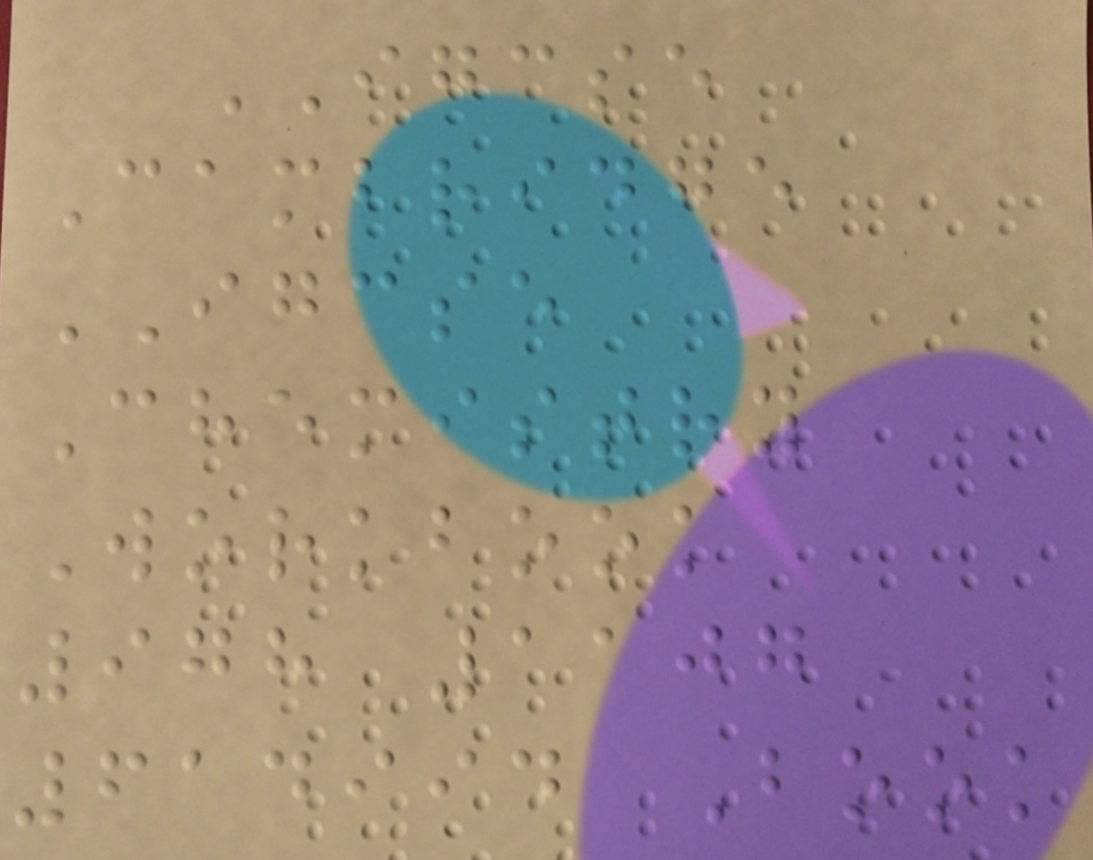IGCSE
Cambridge
IGCSE
Chemistry
Workbook
978 1107
614994 Book
